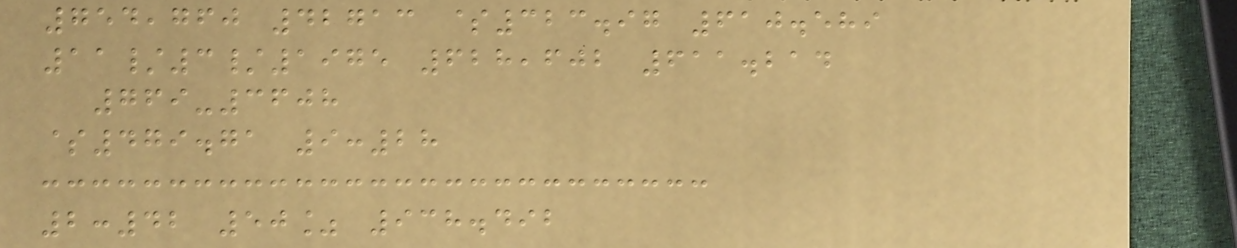754,760 42713 $323.97 610.589
11/3/1975 628,602 611.214
769-3608
$479.71 9:28
2:42 50% 938.492
